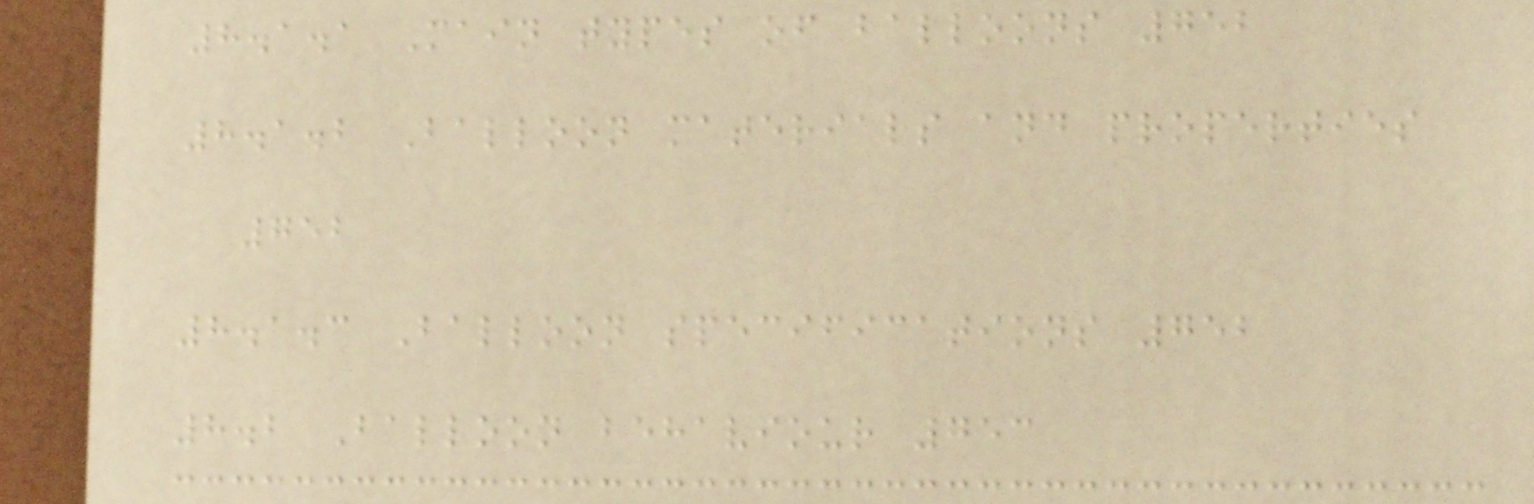8.1.1 Main types of balloons 752
8.1.2 Balloon materials and properties
752
8.1.3 Balloon specifications 752
8.2 Balloon behaviour 753
